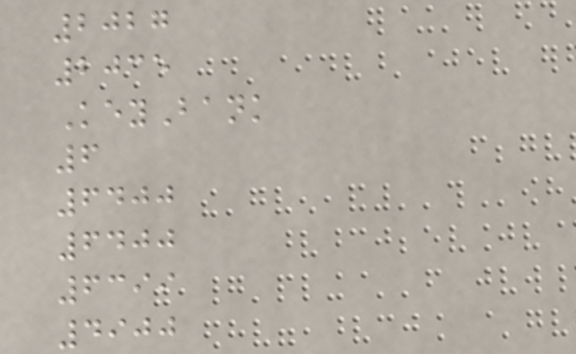2027
2035
KeyBank
6
6400
6400
6399
4900
